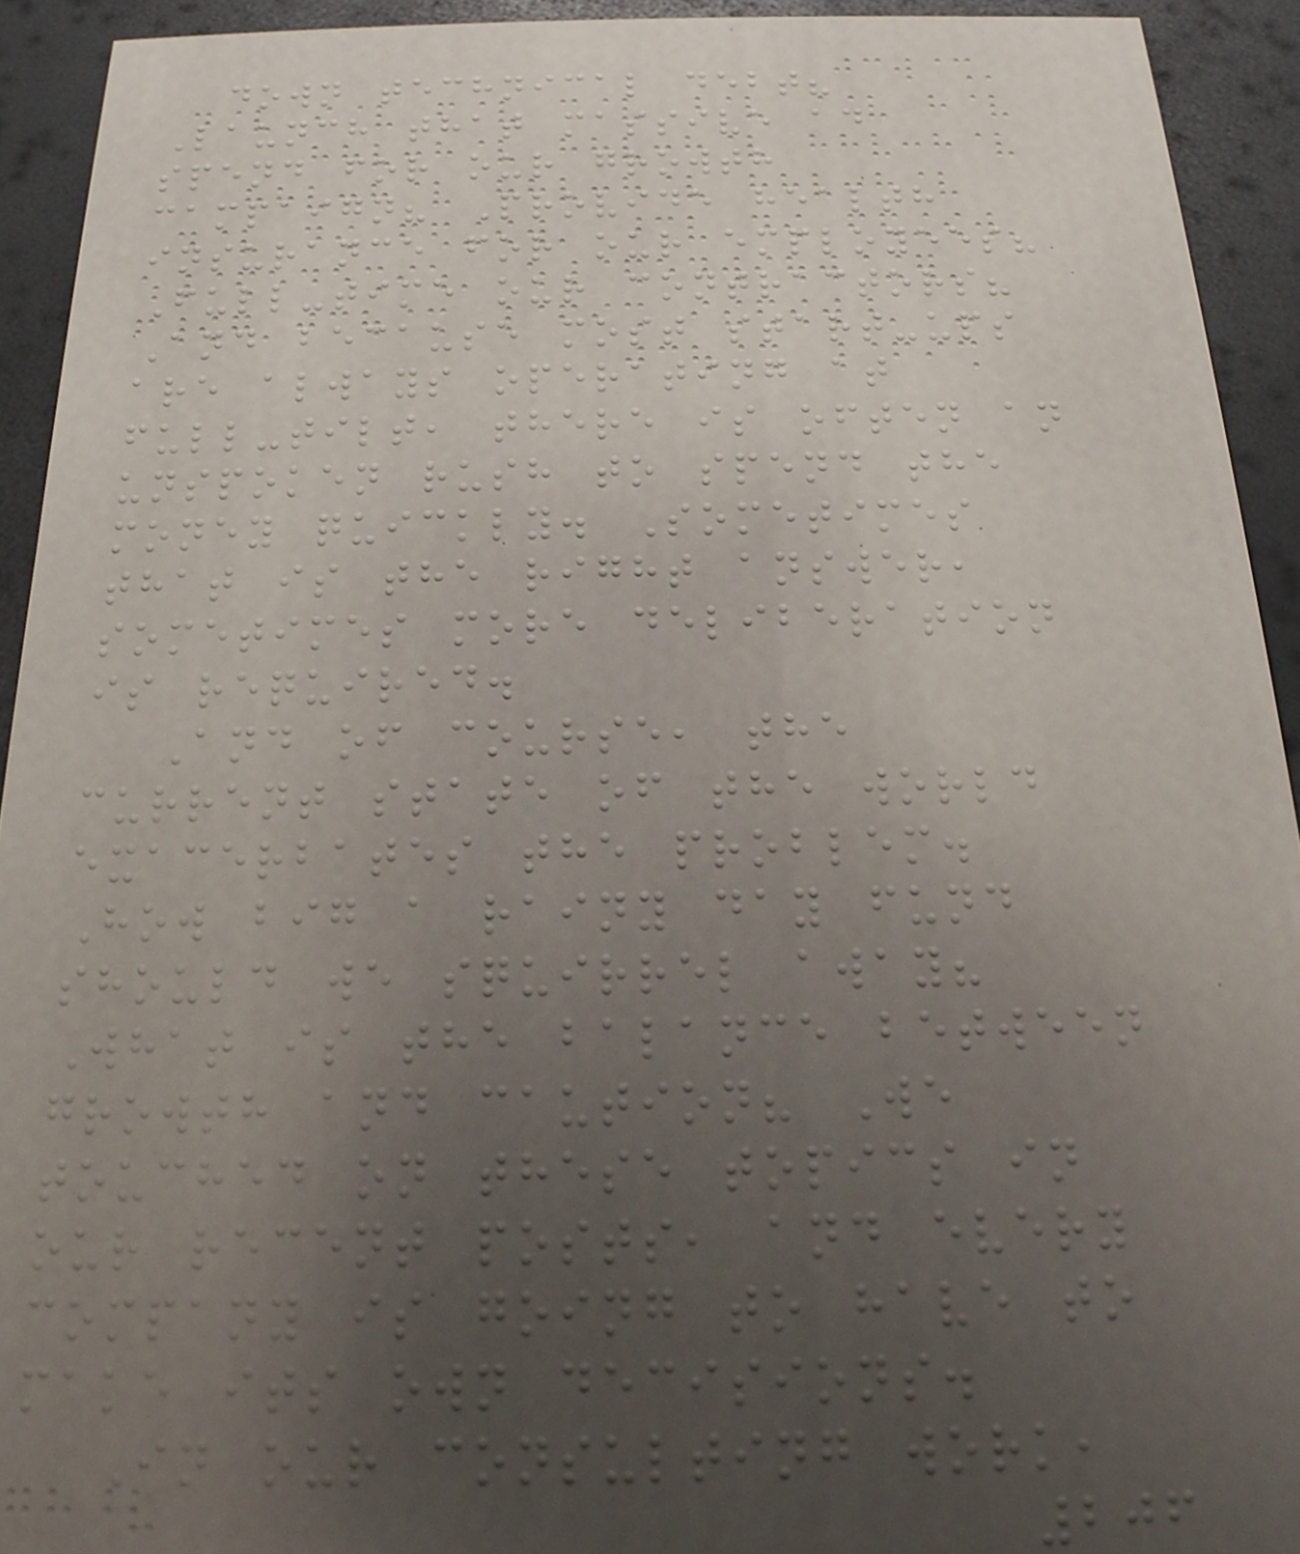down technical debt?
Launch that massive ad
spend for our growth
campaign? Provide health
insurance for our employees?
Full-time our contractors?
And because most start-ups
are always operating at
full-tilt, there is often an
unspoken rush to spend the
money quickly. Sometimes
that is the right answer,
sometimes more deliberation
is required.
And of course, the
current state of the world
exacerbates the problem.
How big a rainy day fund
should we squirrel away?
What is the balance between
growth and caution? We
touched on these topics in
our recent posts, and every
company is going to have to
make its own decisions.
In our consulting work,
206
